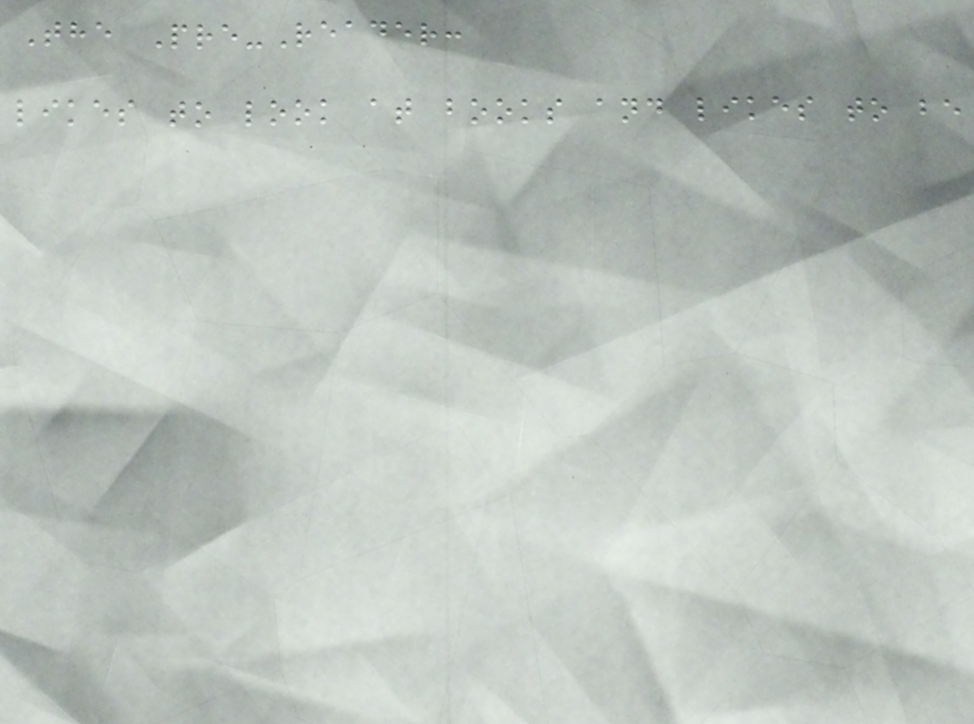The Pre-Reader:
likes to look at books and likes to be
